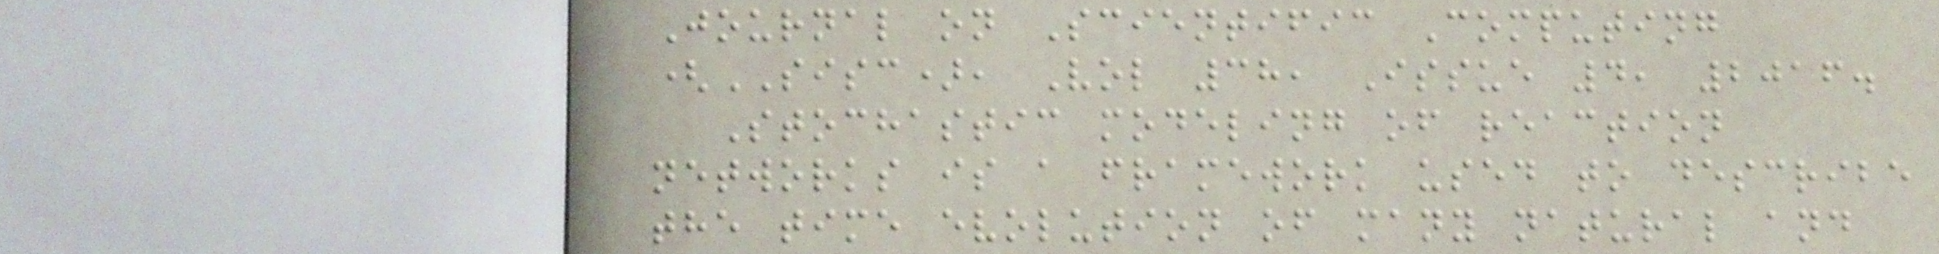Journal on Scientific Computing
(SISC), Vol 38, Issue 4, 2016.
Stochastic modeling of reaction
networks is a framework used to describe
the time evolution of many natural and
